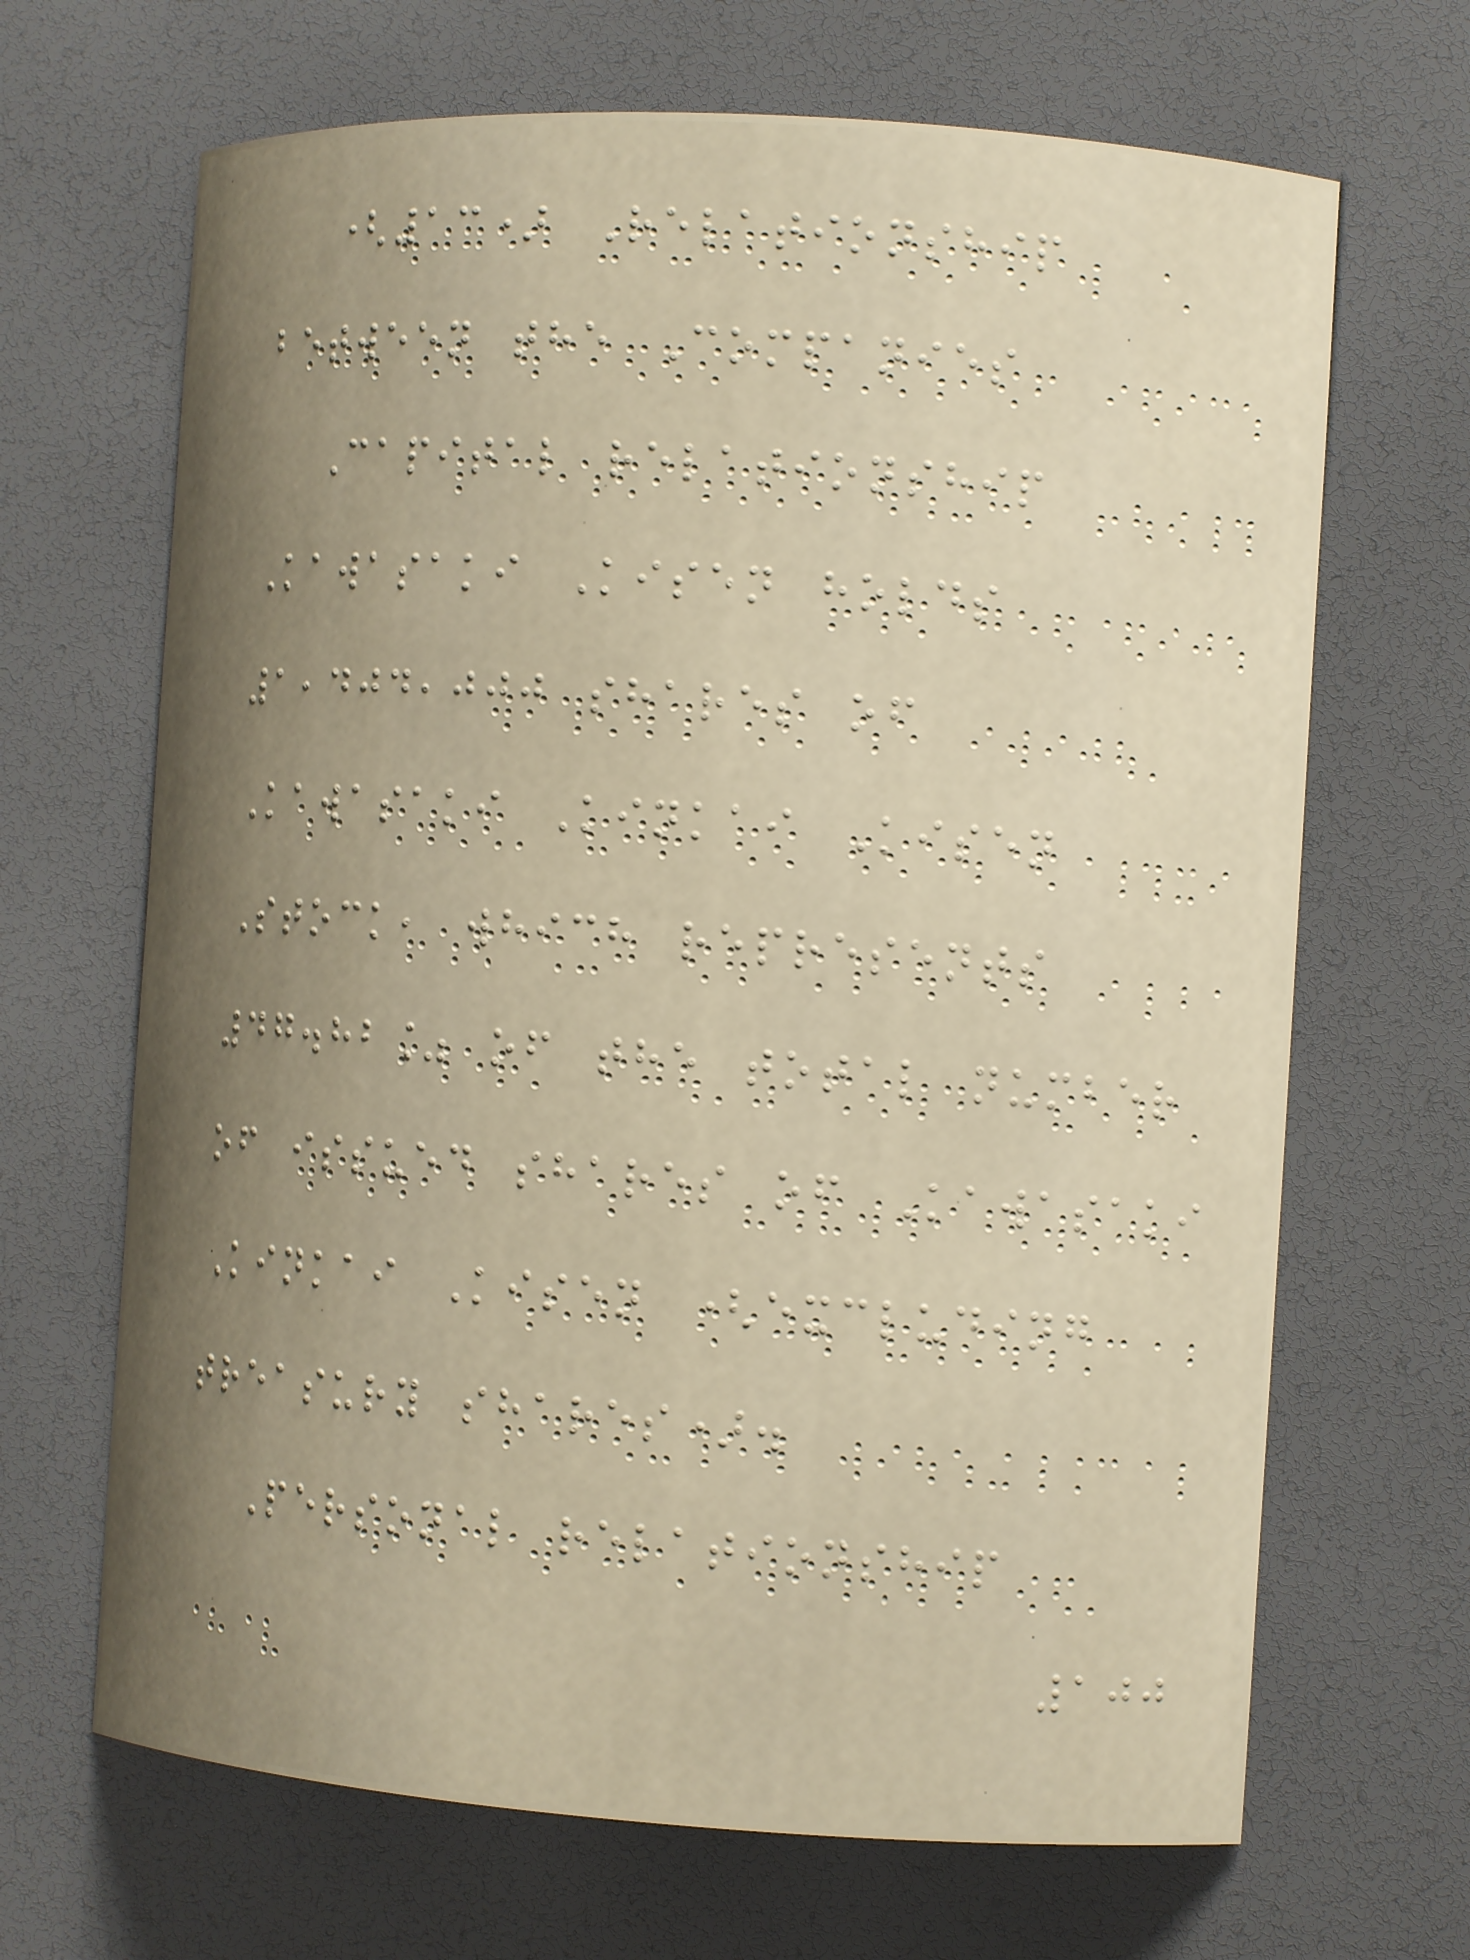(13) Relationship
between the Companies
Capital relationship
Kawasaki Kisen holds
1,404,000 shares of
Kawasaki Kinkai Kisen
Stock, which represents
47.82% of the total number
of issued shares of Kawasaki
Kinkai Kisen (excluding
treasury shares).
Personal relationship
100
